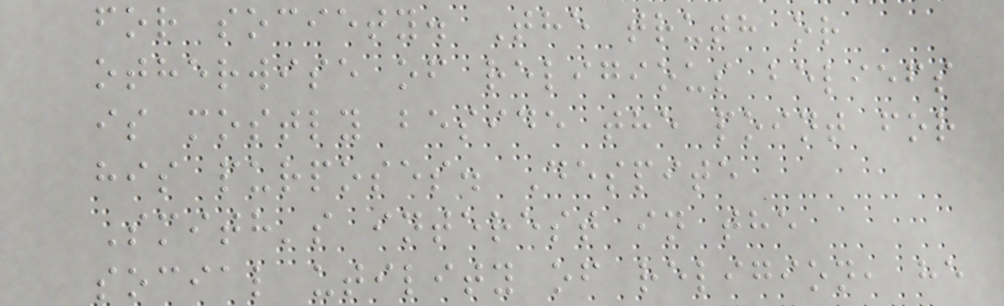for society. The truth or
otherwise of religious beliefs
is mostly beside the point for
his purposes. Despite
Smith's interest in the
social utility of religion, he
